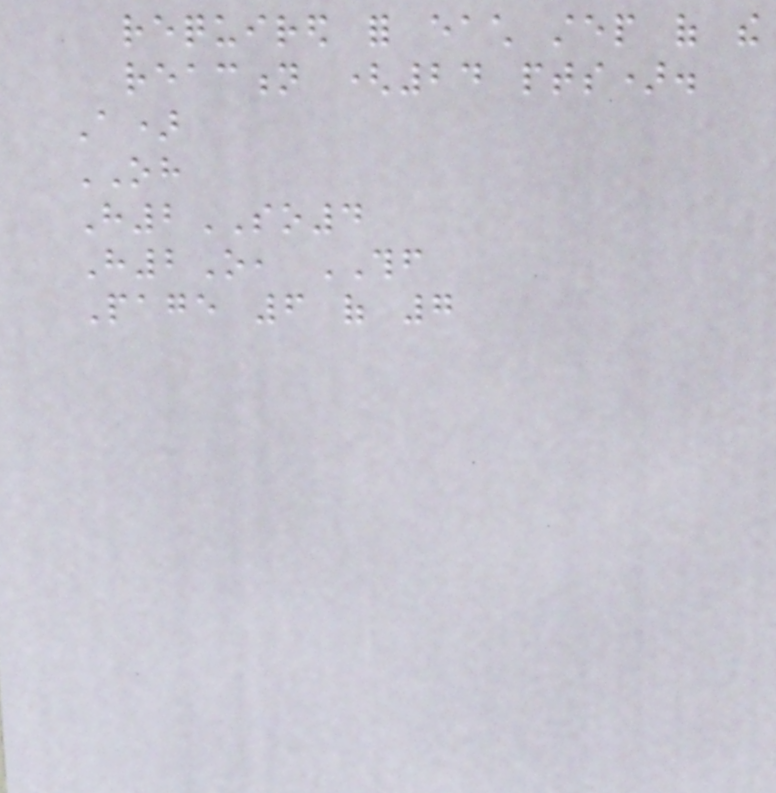required for each step of the
reaction (24 pts).
A)
OH
H2SO4
H2O, THF
Page 6 of 7
